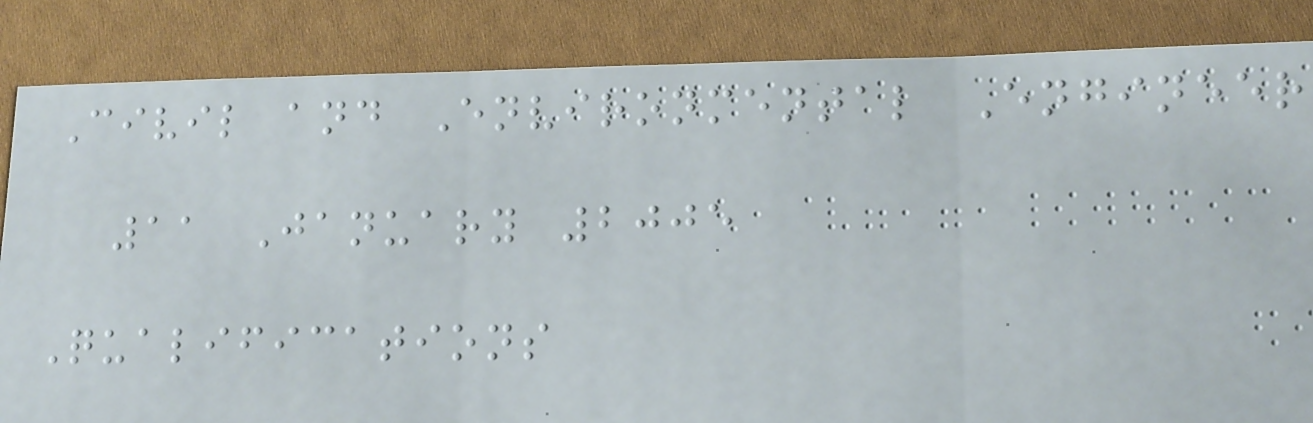Civil and Environmental Engineer
11 January 2005
Qualifications
